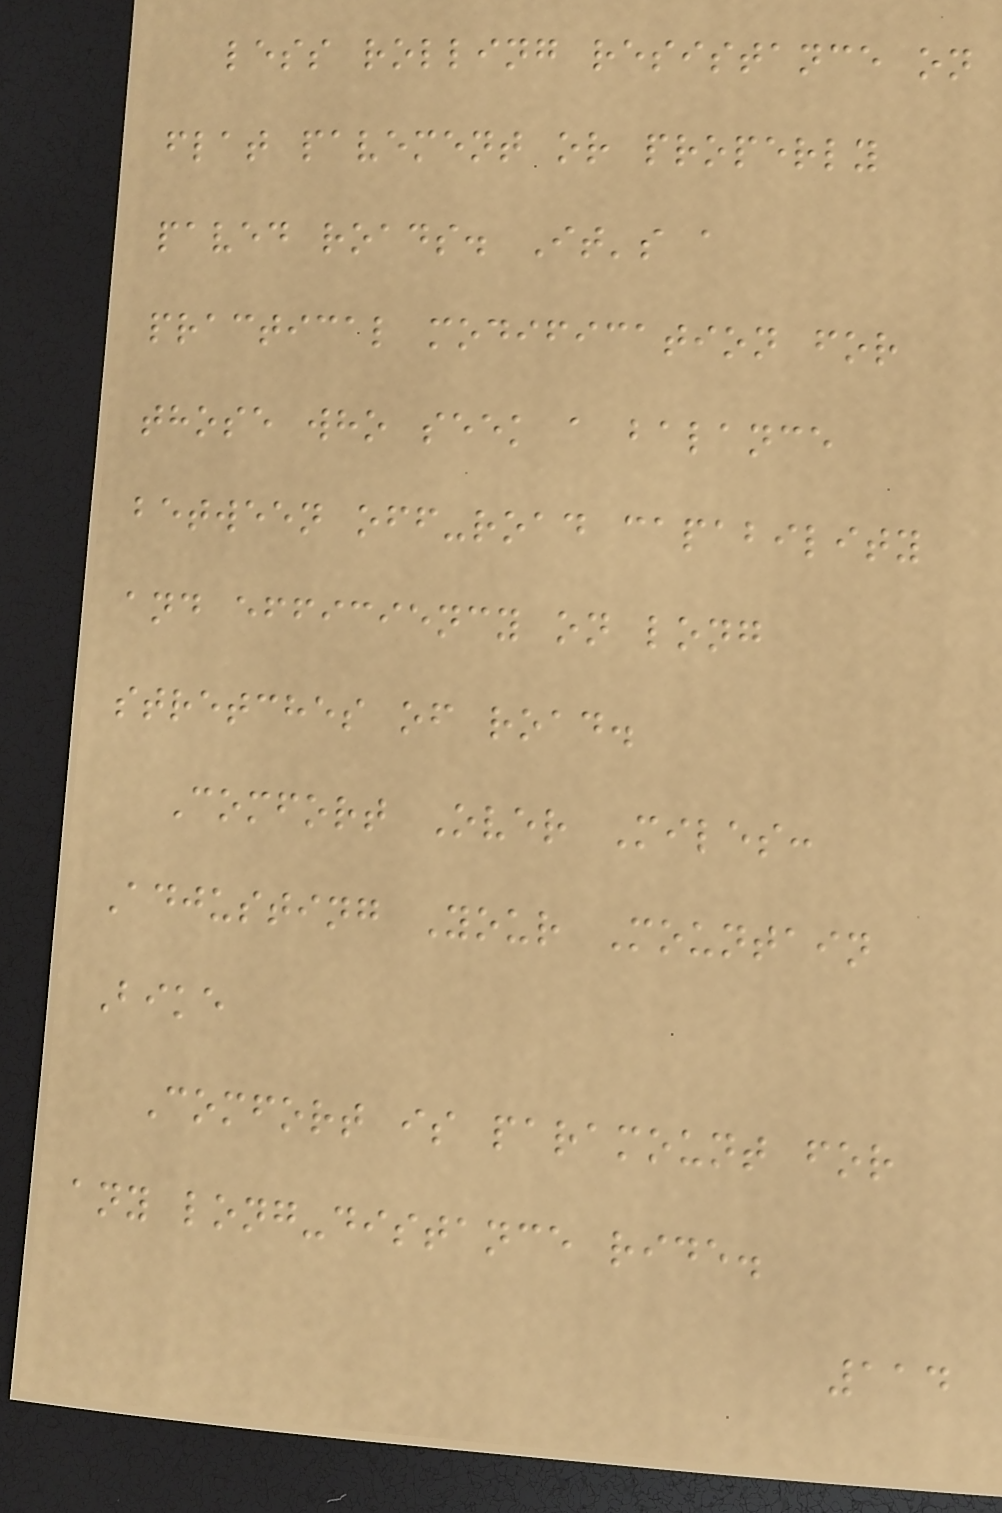less rolling resistance on
flat pavement or properly
paved roads. It's a
practical modification for
those who seek a balance
between off-road capability
and efficiency on long
stretches of road.
Comfort Over Miles:
Adjusting Your Mountain
Bike
Comfort is paramount for
any long-distance ride.
114
